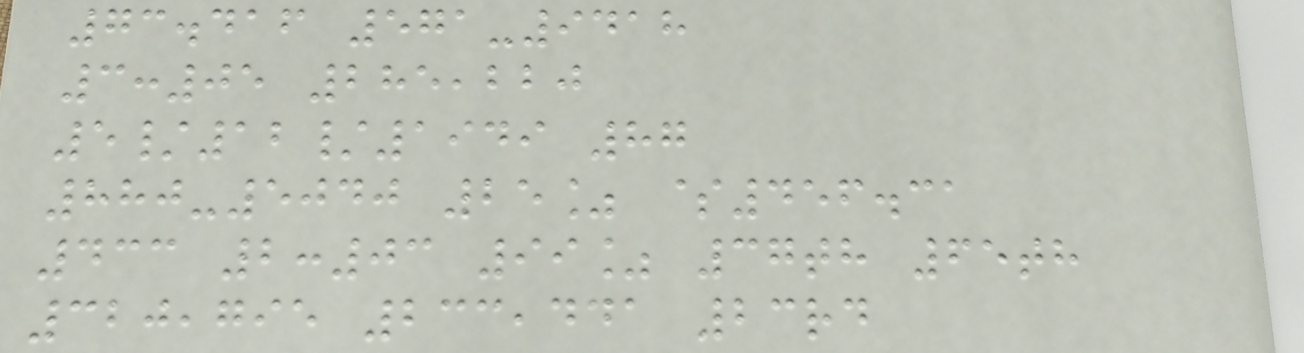73.416 571-9418
3:05 285,220
5/12/1949 87
880-5040 25% $456.31
433 2:03 99% 37th 65th
320,795 233,441 23rd
